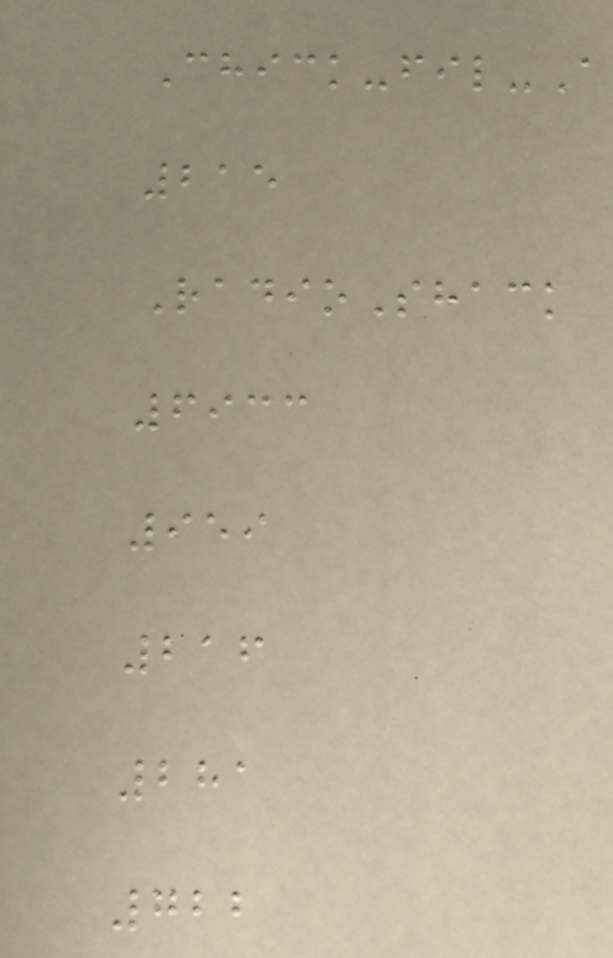Chick-fil-A
215
RadioShack
6933
959
216
281
722
